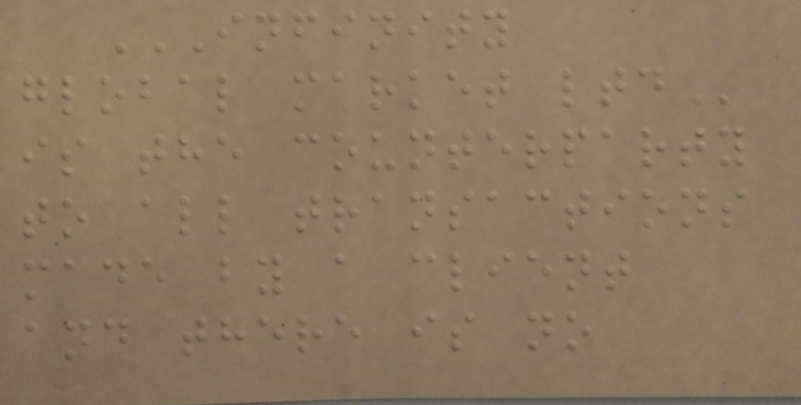INFINITY
GLOBAL MARKET LTD
is the counterparty
to all transactions
made by a client
and there is no
